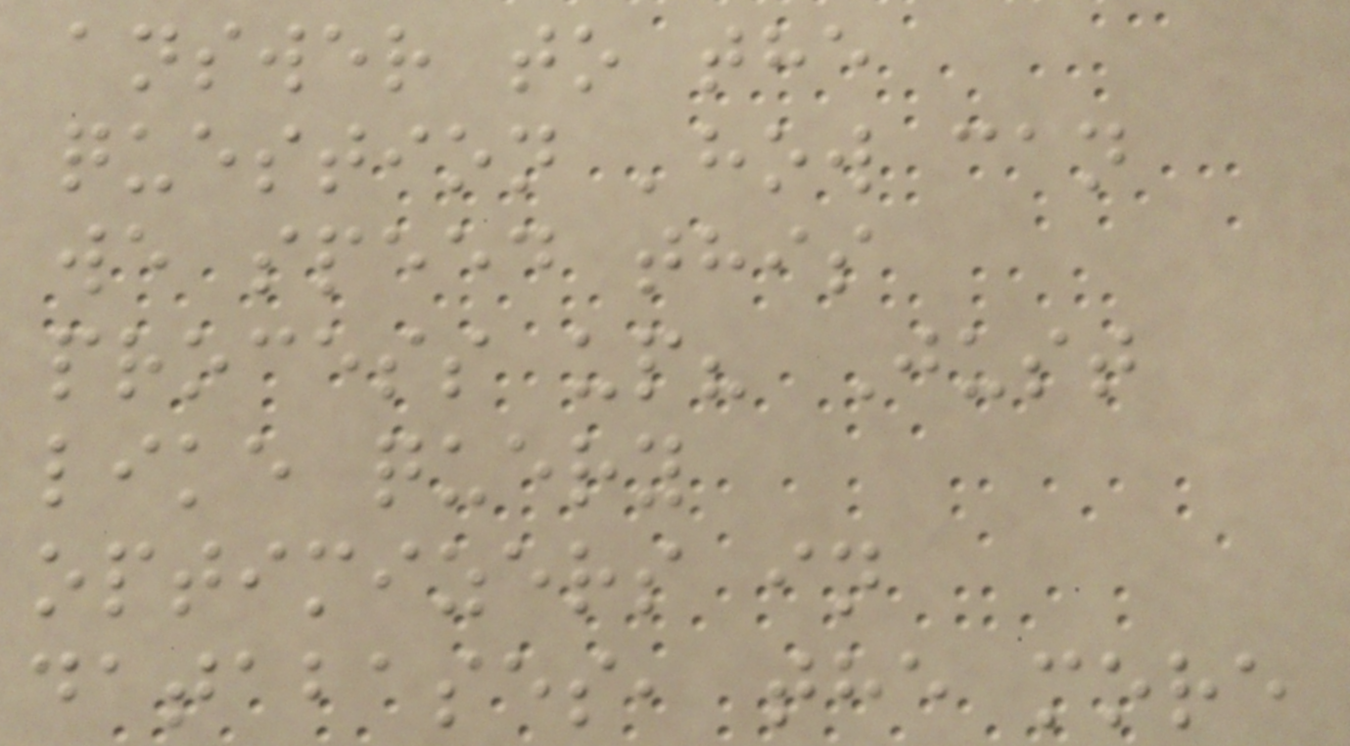answer to the
question 'how can
we speed this
process up? Just
like query
optimizers in
databases, the more
